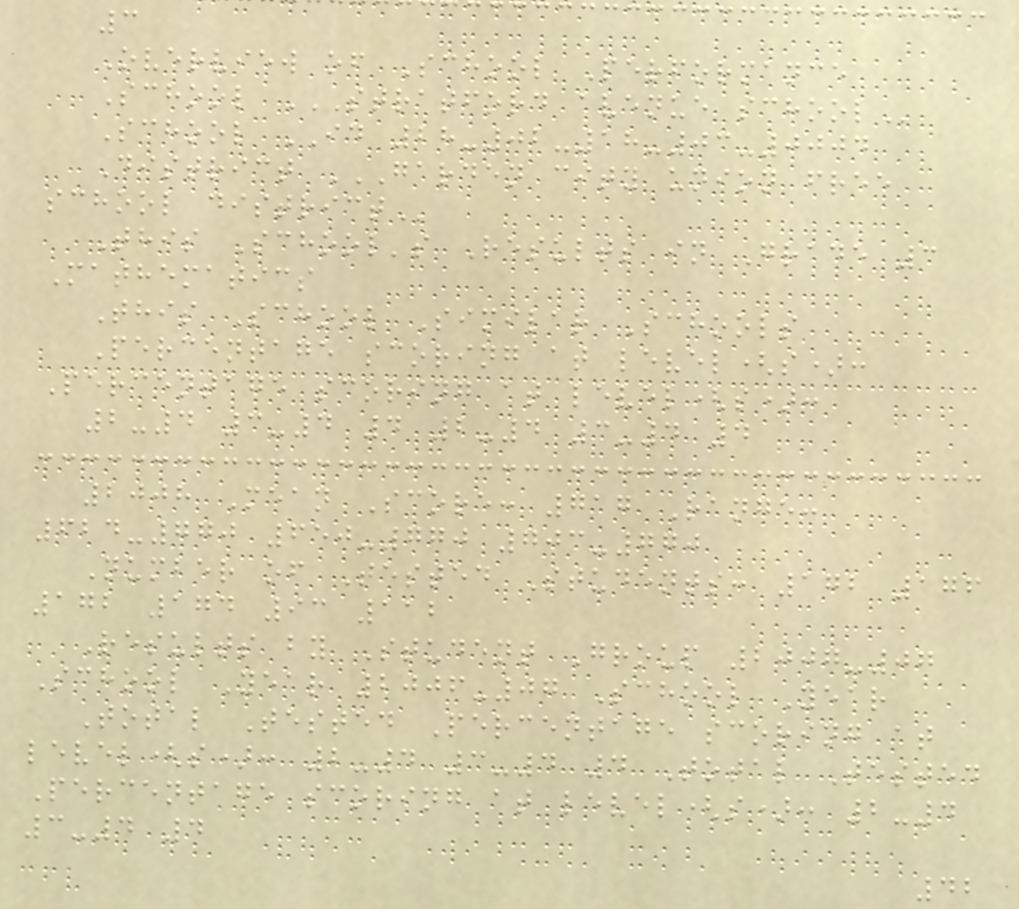3
Overview of School Performance
School STRATFORD AVENUE SCHOOL
School ID 28-02-18-03-0004
District GARDEN CITY UNION FREE
SCHOOL DISTRICT
This School's Results in Grade 3
Mathematics
This School Similar Schools
Percentage scoring at level(s):
Percentage scoring at level(s):
2-4 3-4 4 2-4 3-4 4
2008 Mean Score: 717 Range:
624-770 650-770 703-770
Number of Tested Students: 172 176
172 174 93 112
Results by Student Group 2007-07
School Year 2006-07 School Year
Total Tested Percentage scoring at
level(s): 2-4 3-4 4 Total Tested
Percentage scoring at level(s): 2-4
3-4 4
42
